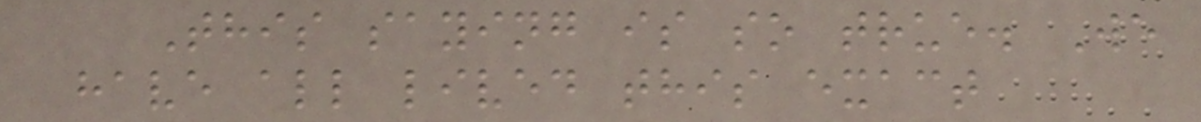This saying is so true. We
have all lived this exact
